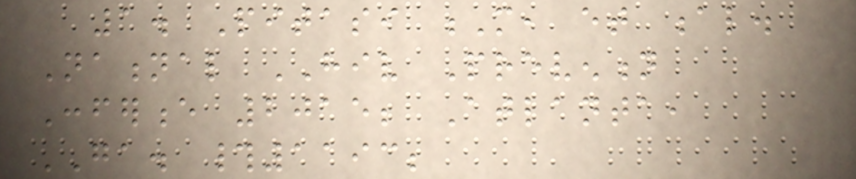1. Pitasi M, et al.
National HIV Prevention
Conference 2015; Atlanta,
GA. #1193;
